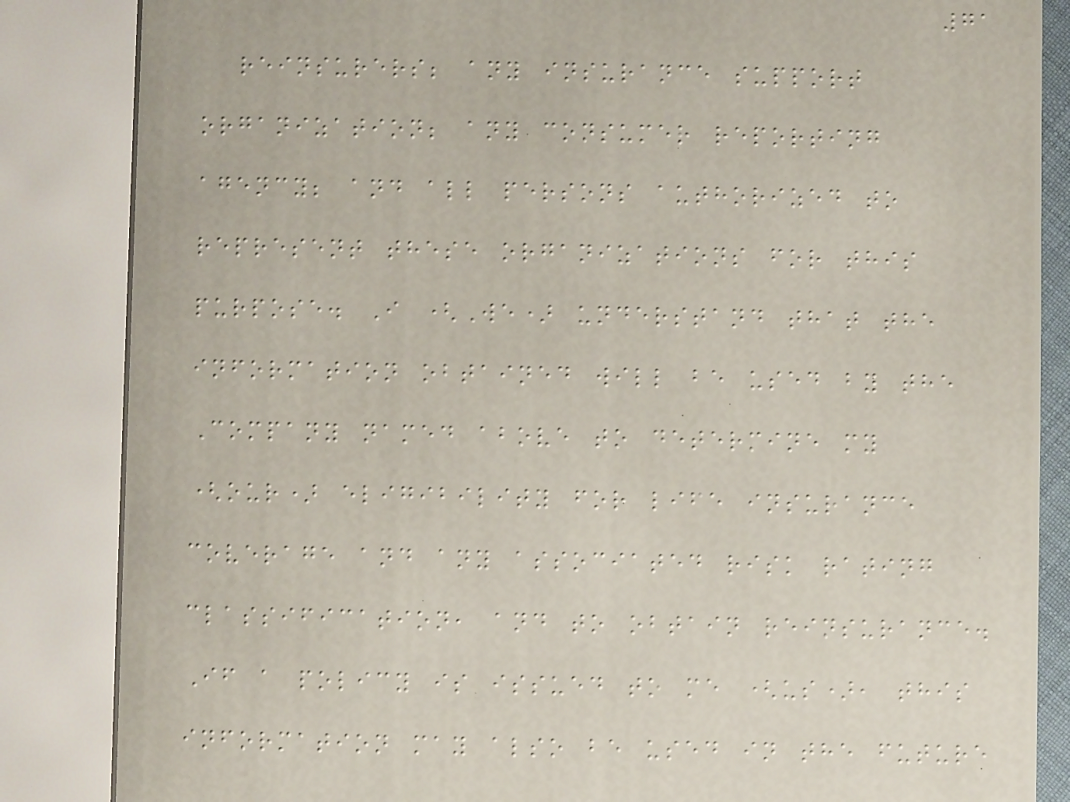71
reinsurers; any insurance support
organization; any consumer reporting
agency; and all persons authorized to
represent these organizations for this
purpose. I (We) understand that the
information obtained will be used by the
Company named above to determine my
(our) eligibility for life insurance
coverage and any associated risk rating
classification, and to obtain reinsurance.
If a policy is issued to me (us), this
information may also be used in the future
